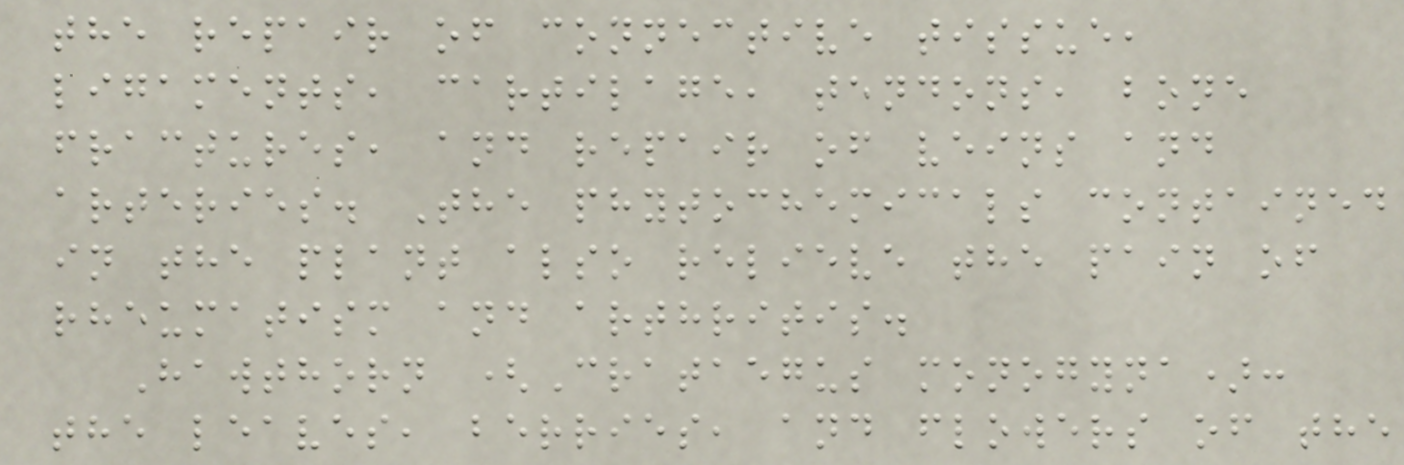the repair of connective tissue,
ligaments, cartilage, tendons, bone
fractures, and repair of veins and
arteries. The phytochemicals contained
in the plant also relieve the pain of
rheumatism and arthritis.
Hawthorn (Crataegus monogyna):
the leaves, berries, and flowers of the
